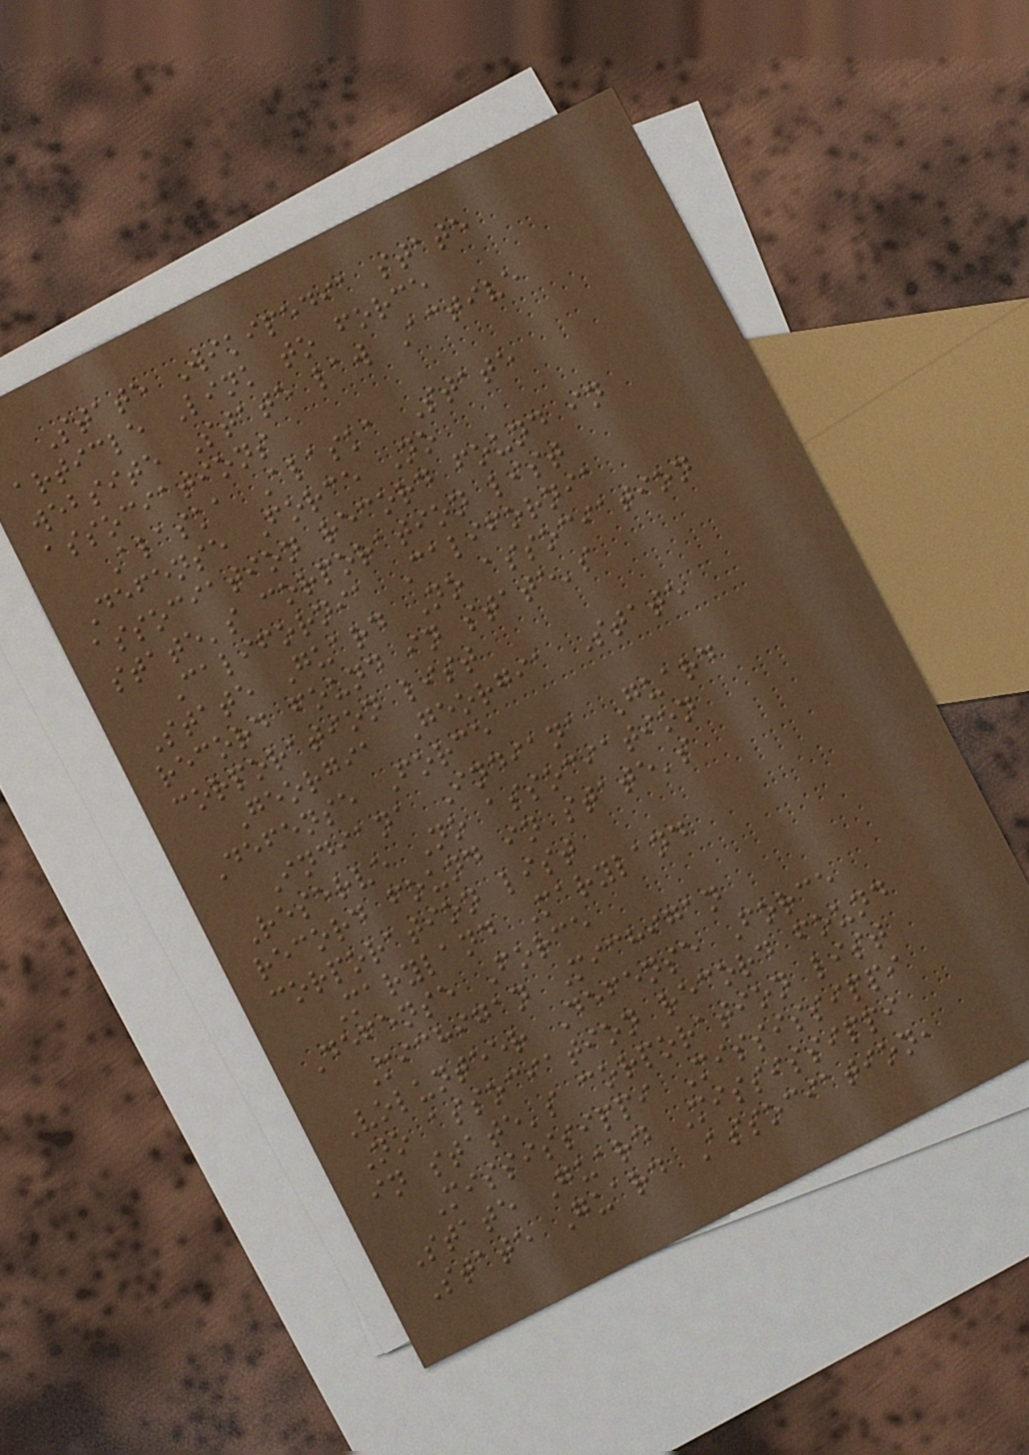State Wikipedia state
article Link to force
website State law Active
associations
Alaska Alaska State
Defense Force No
association record found in
state's corporation list
California California
State Guard No association
record found in state's
corporation list
Georgia Georgia State
Defense Force
Indiana Indiana Guard
Reserve No association
record found in state's
corporation list
Maryland Maryland
Defense Force
Michigan Michigan
Volunteer Defense Force
No association record found
in state's corporation list
Mississippi Mississippi
State Guard Mississippi
State Guard Association,
